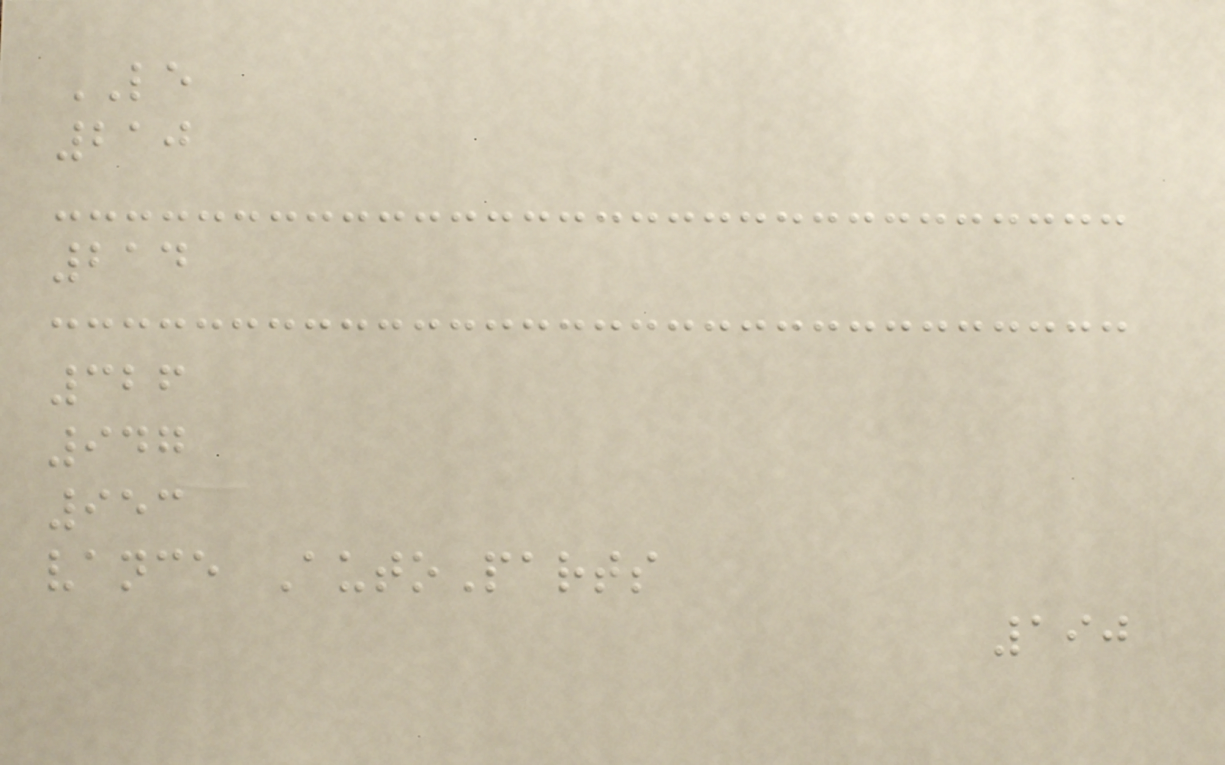LE
210
214
326
947
953
vance AutoParts
190
